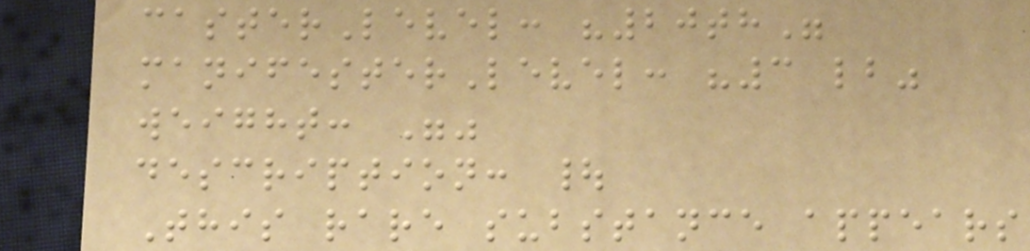casterLevel: "20th"
manifesterLevel: "3 lb"
weight: ""
description: |
This rare substance appears
